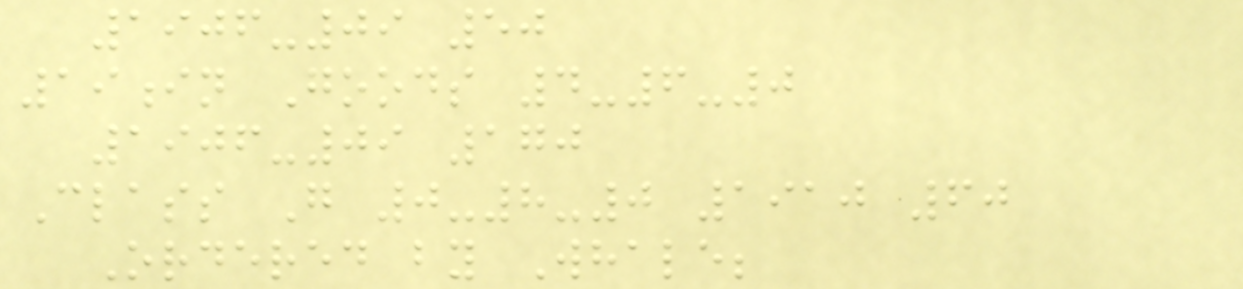1906-09 50
19in Goods 4-6-0
1906-09 170
Class G 0-8-0 1910 60
Ordered by Whale;
